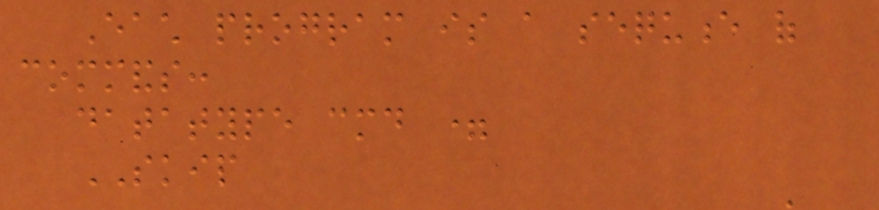Each program is a sequence of
commands:
datatype cmd =
SKIP
